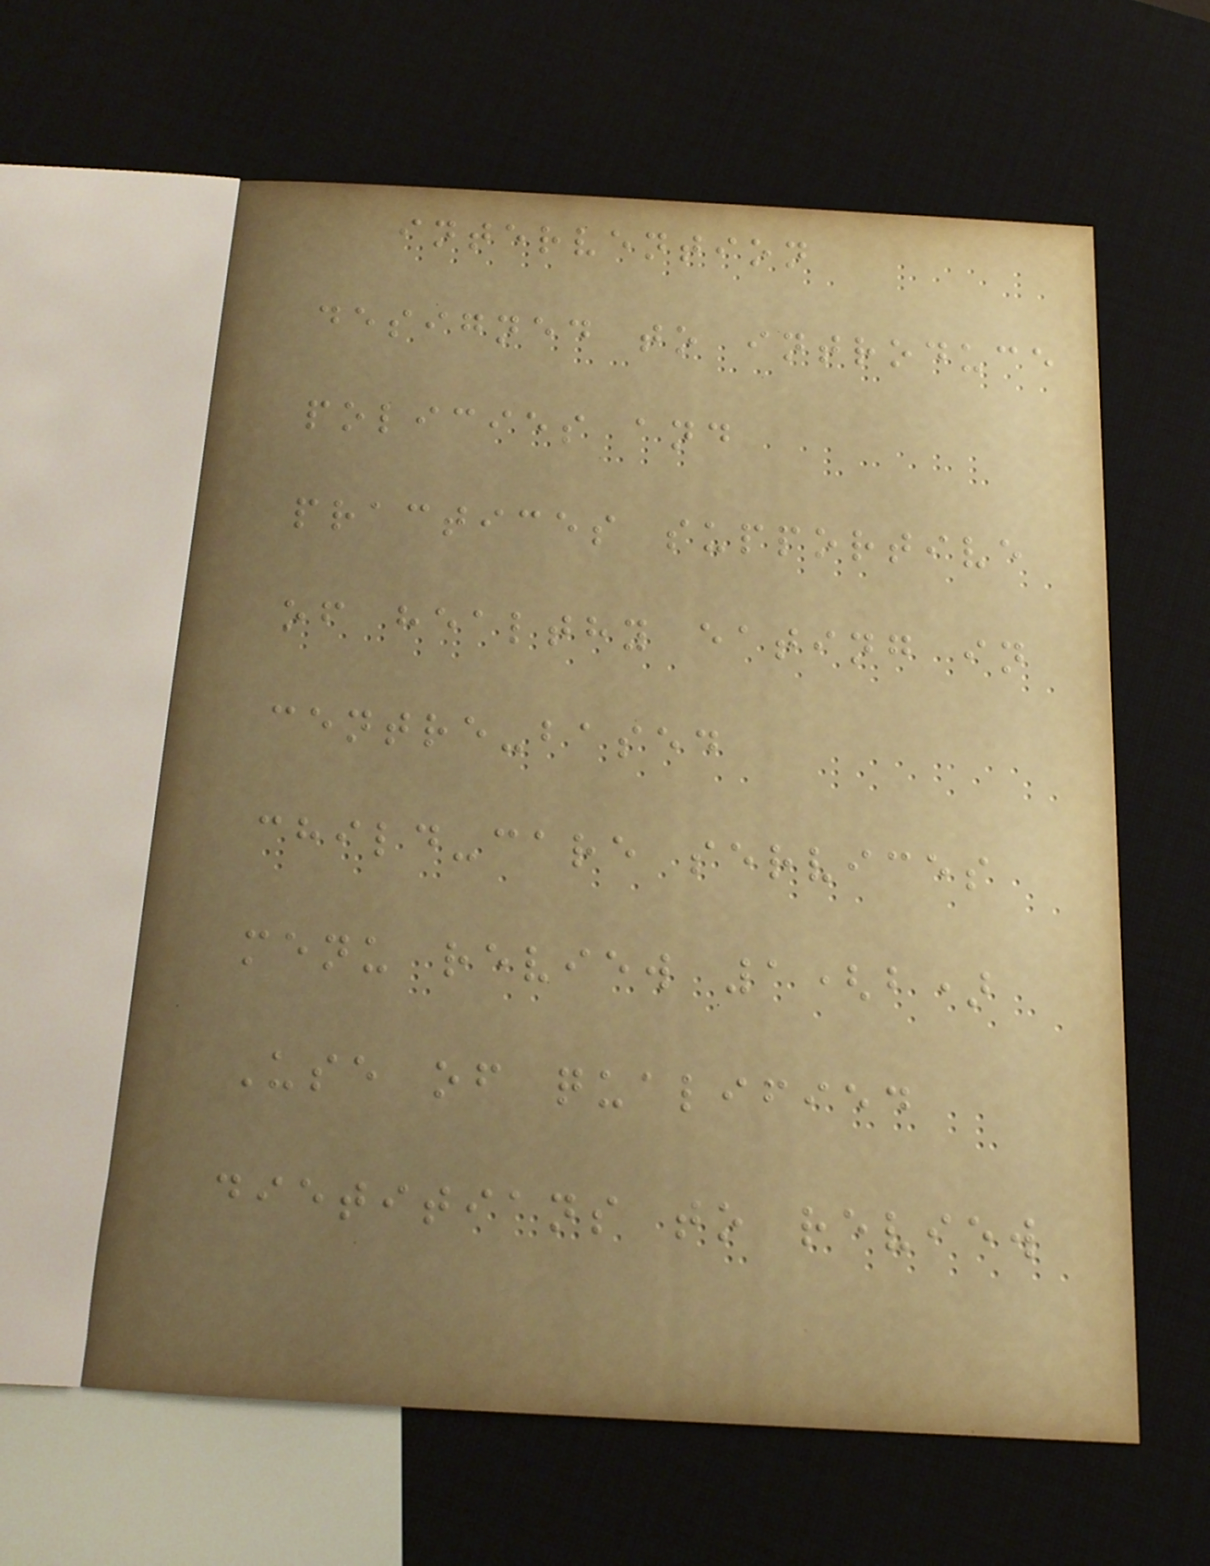intervention
designed to introduce
policies and
practices supportive
of healthy eating in
centre-based
child-care services
menu review 1(b)
Use of qualified
dietitians to review
